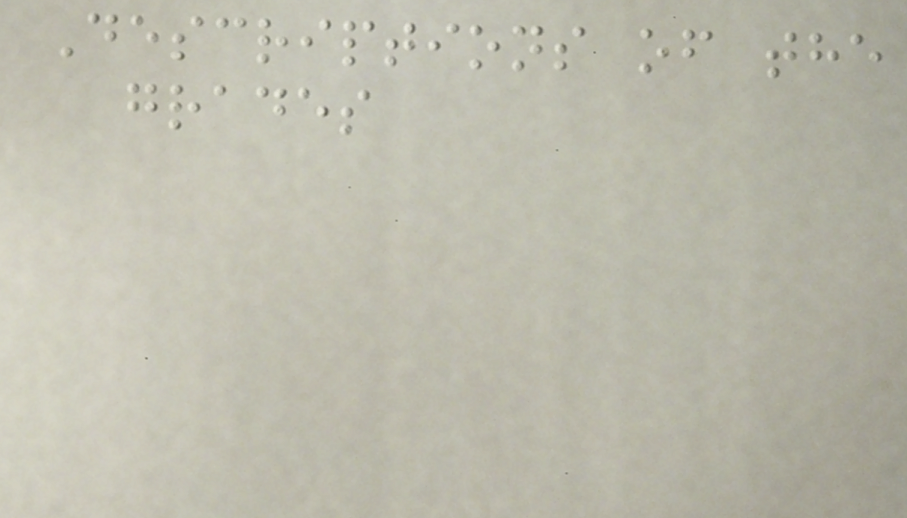Descriptions of the
grades
